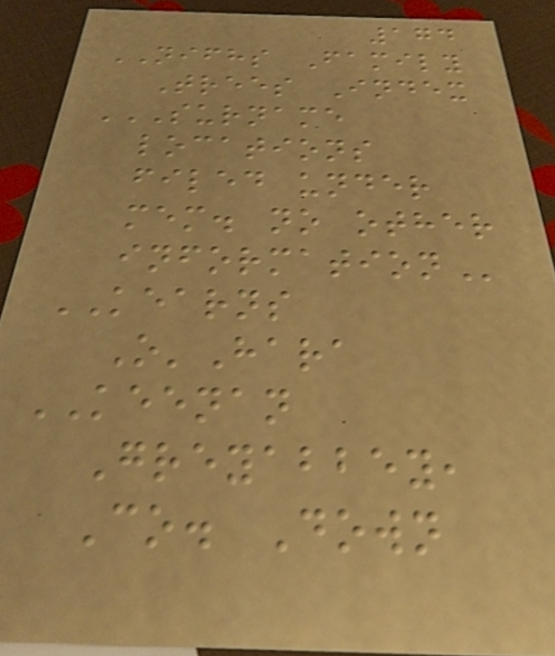174
NIFHS Family
Trees Index
SURNAME
LOCATIONS
FILED UNDER
MEM. NO OTHER
INFORMATION
KEARNS
O'Hara
KEENAN
Greyabbey,
Co. Down
